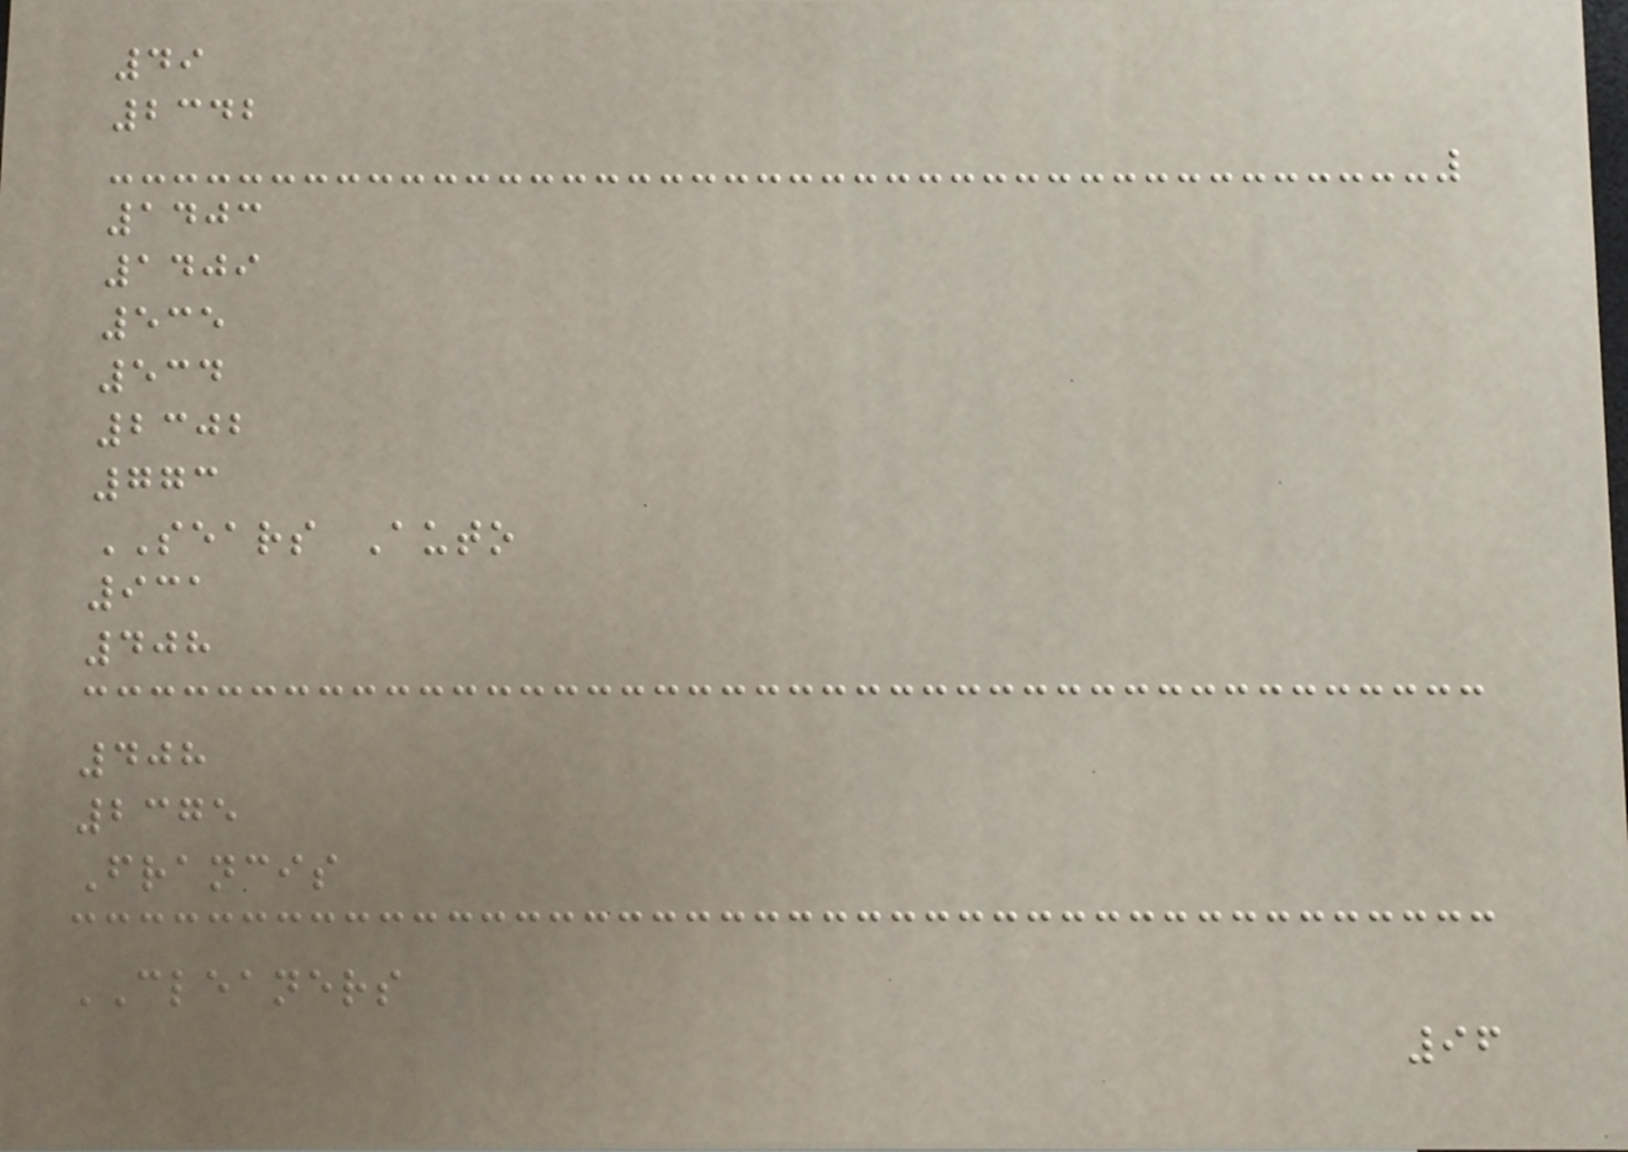49
2342
1403
1409
535
534
2302
773
SEARS Auto
931
408
408
2375
Francis
CLEANERS
96
